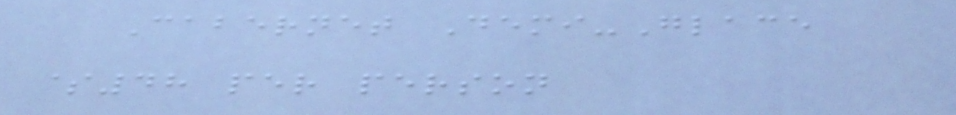Cabernet Demi-Glace
$48 per person
